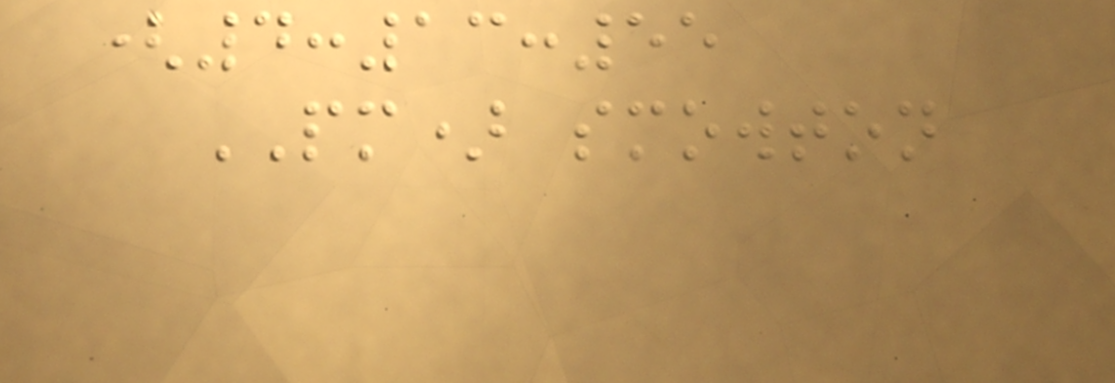(4:13:55
PM) smowton
